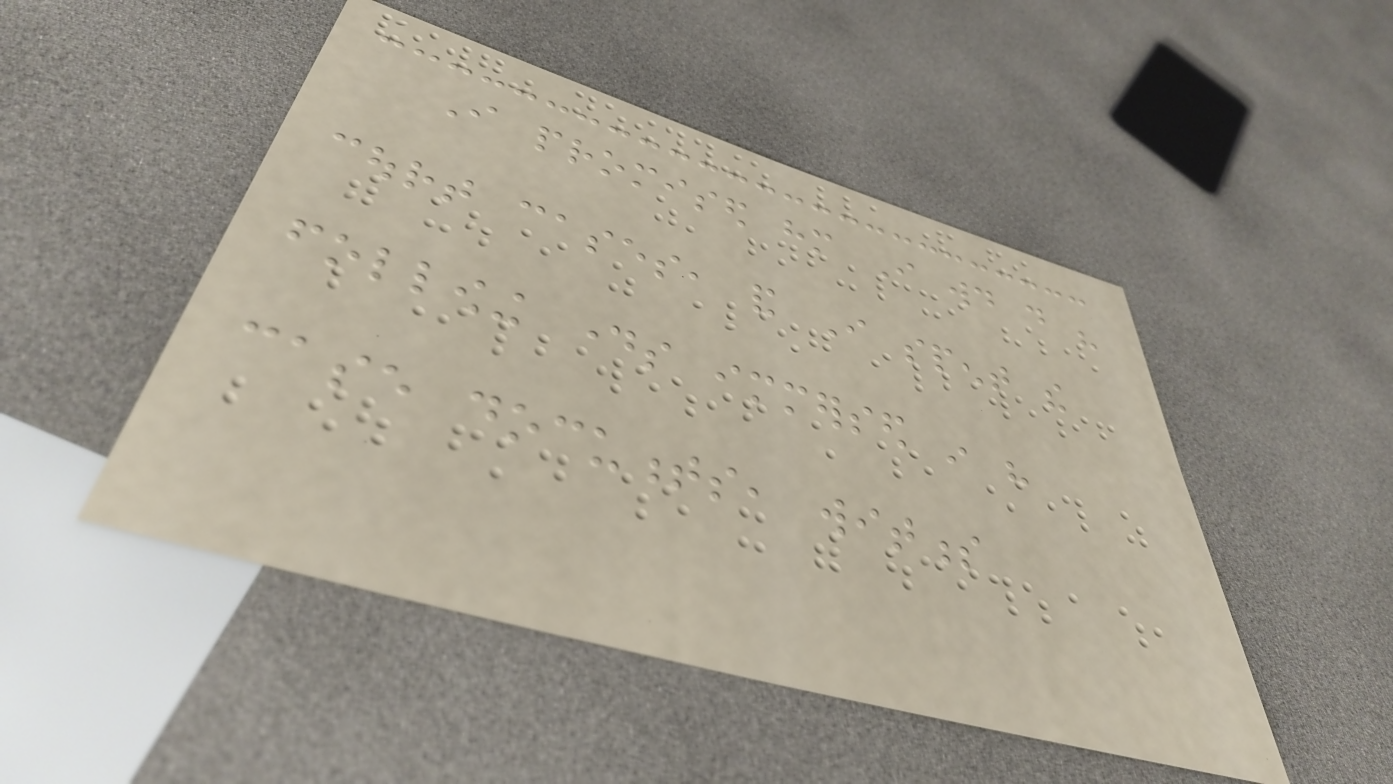I promised him I would do his
court cases, and I spent the
following days immersed in his
case documents, witness
